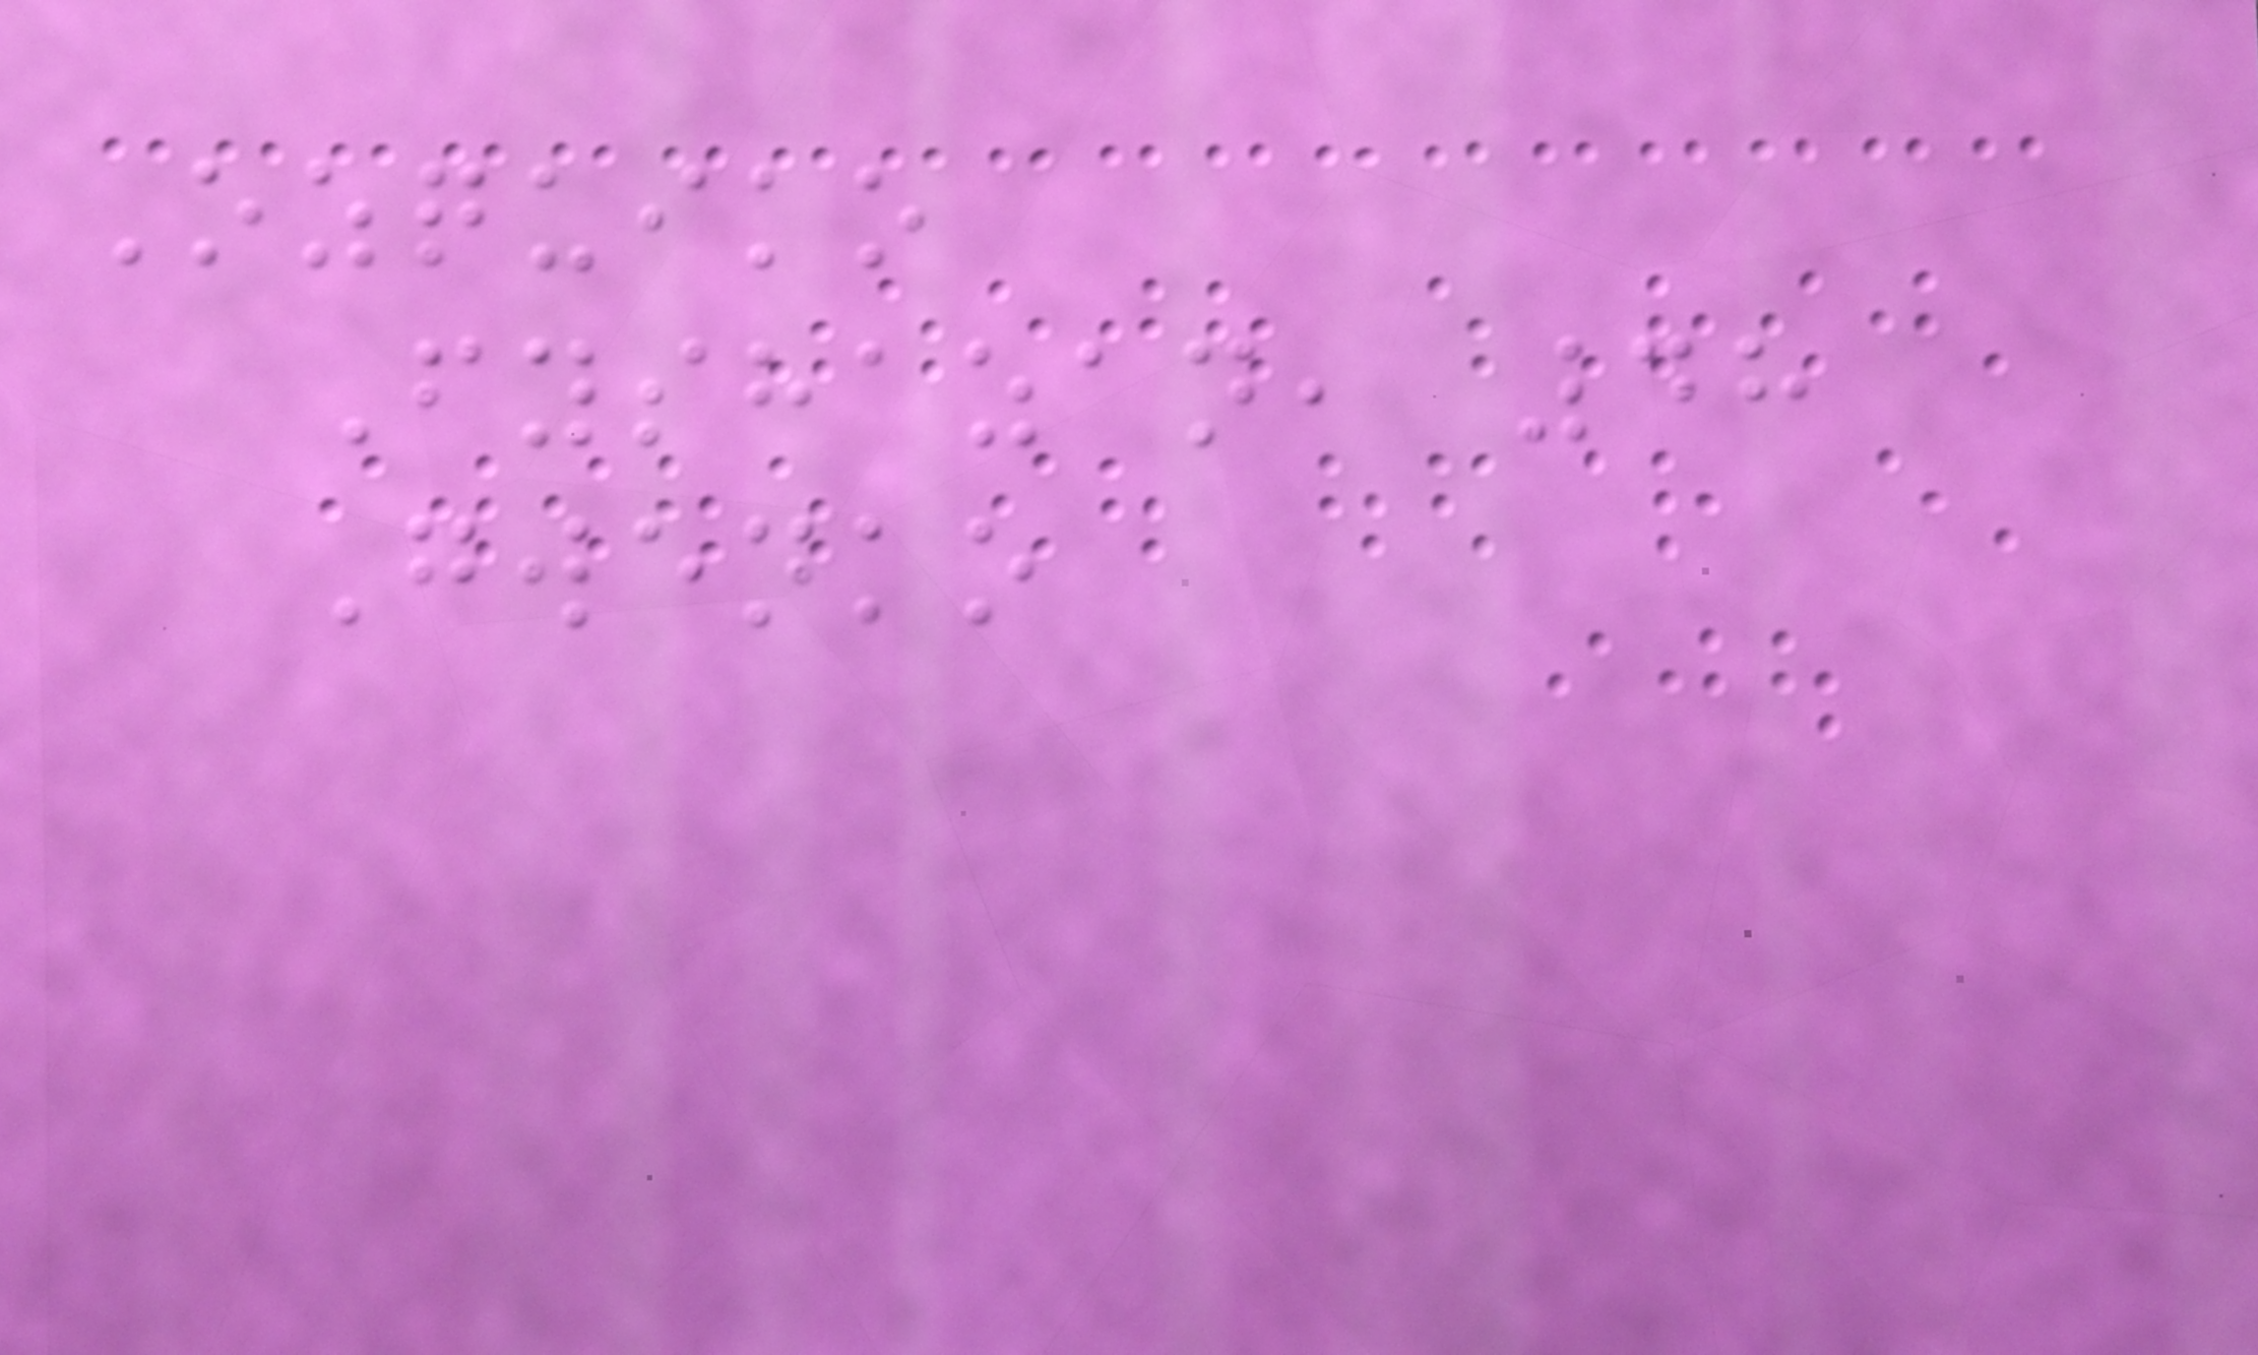Ozquiko
Fyshazan, 48
Gwenko
